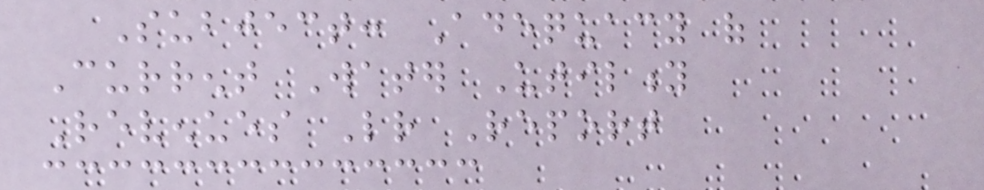Subject: Adequacy of
Current Water Utility
Revenues Letter Report
